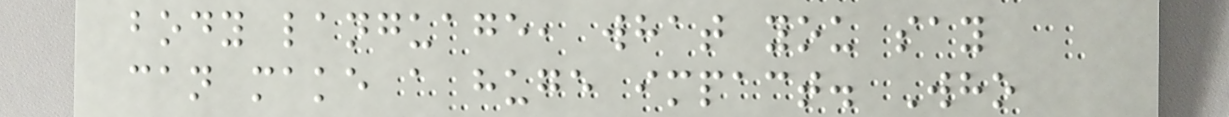body language, what you say
can make a huge impact. Who
